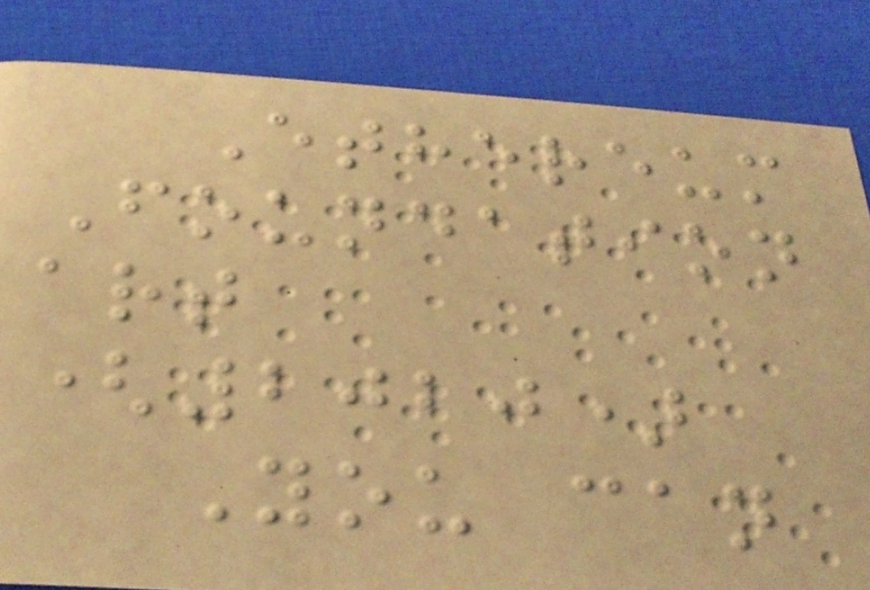Ethereum
Foundation
art
(2020)
You can
